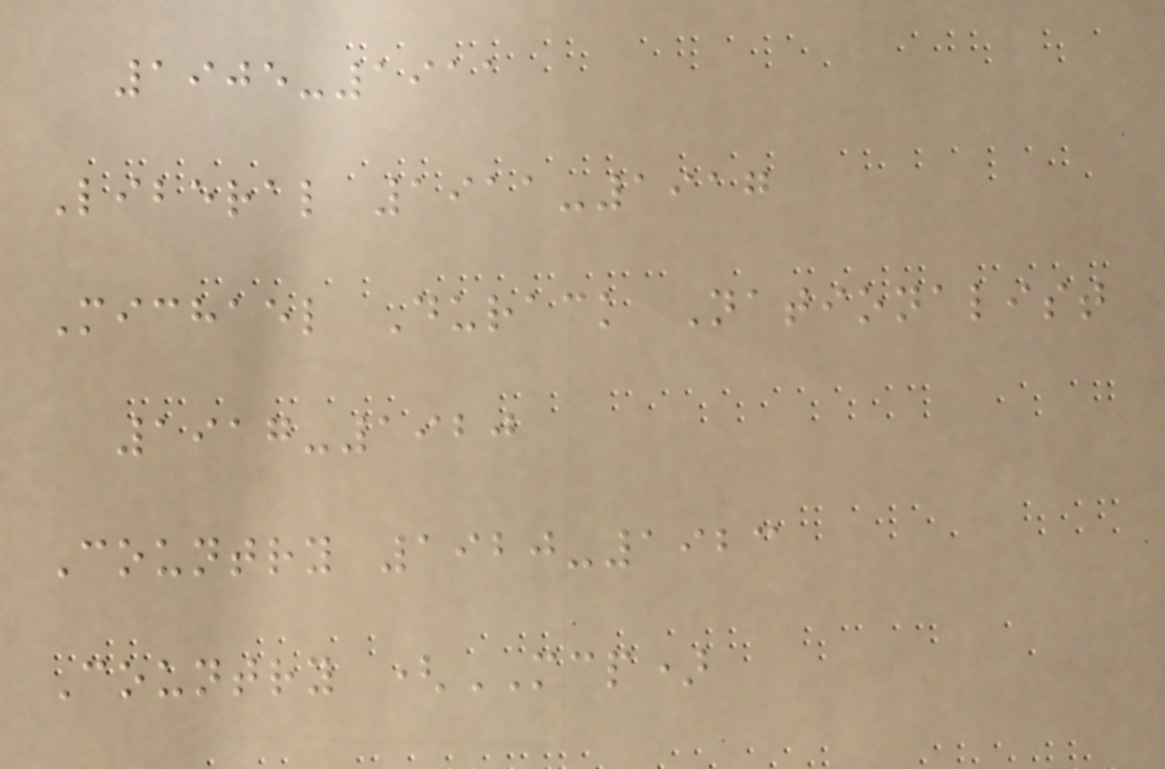1905-1911
Liberal 1911-1917
Michael Durack Nationalist
1917-1920
Country 1920-1923
Country (MCP)
